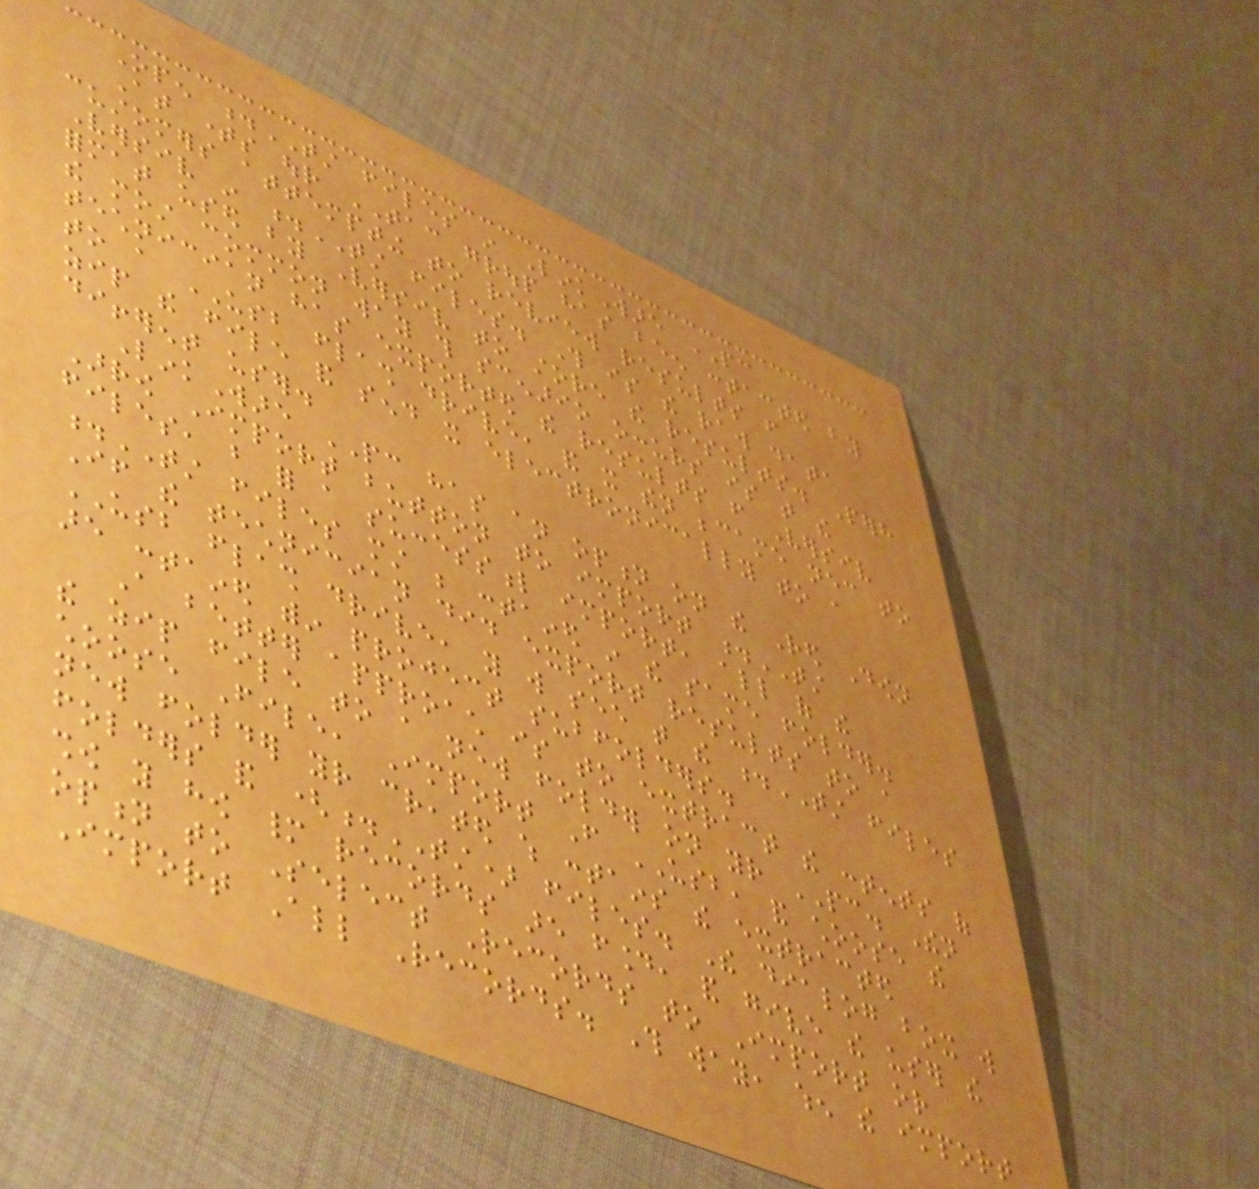Open .TST files in LinkWare PC
At times our TAC group has been contacted by
customers attempting to review results from
Versiv in .TST files. This is the raw data
format used by Versiv to store the results. Perhaps
the most common way this scenario occurs is that the
technician has exported the results from Versiv
to a USB flash drive, and it then became necessary to
zip the file and send it electronically to a
different user.
LinkWare PC has an option on the Red Down
Arrow Import button to import .TST
files, but for a successful import, all of the
.TST files must be contained in the same folder.
If the technician did export results to a
USB flash drive, you will see that the .TST files
are contained within project subfolders.
A better approach is to extract the contents of
the zip file to a new folder on your PC. Then
choose File, Import From USB, and choose the
new folder your created which contains the extracted
folders and (.TST) files. The dialog box will
show you how many records are found, and give the user the
option to Select Records to Import or
Import All Records. This way, when the import
